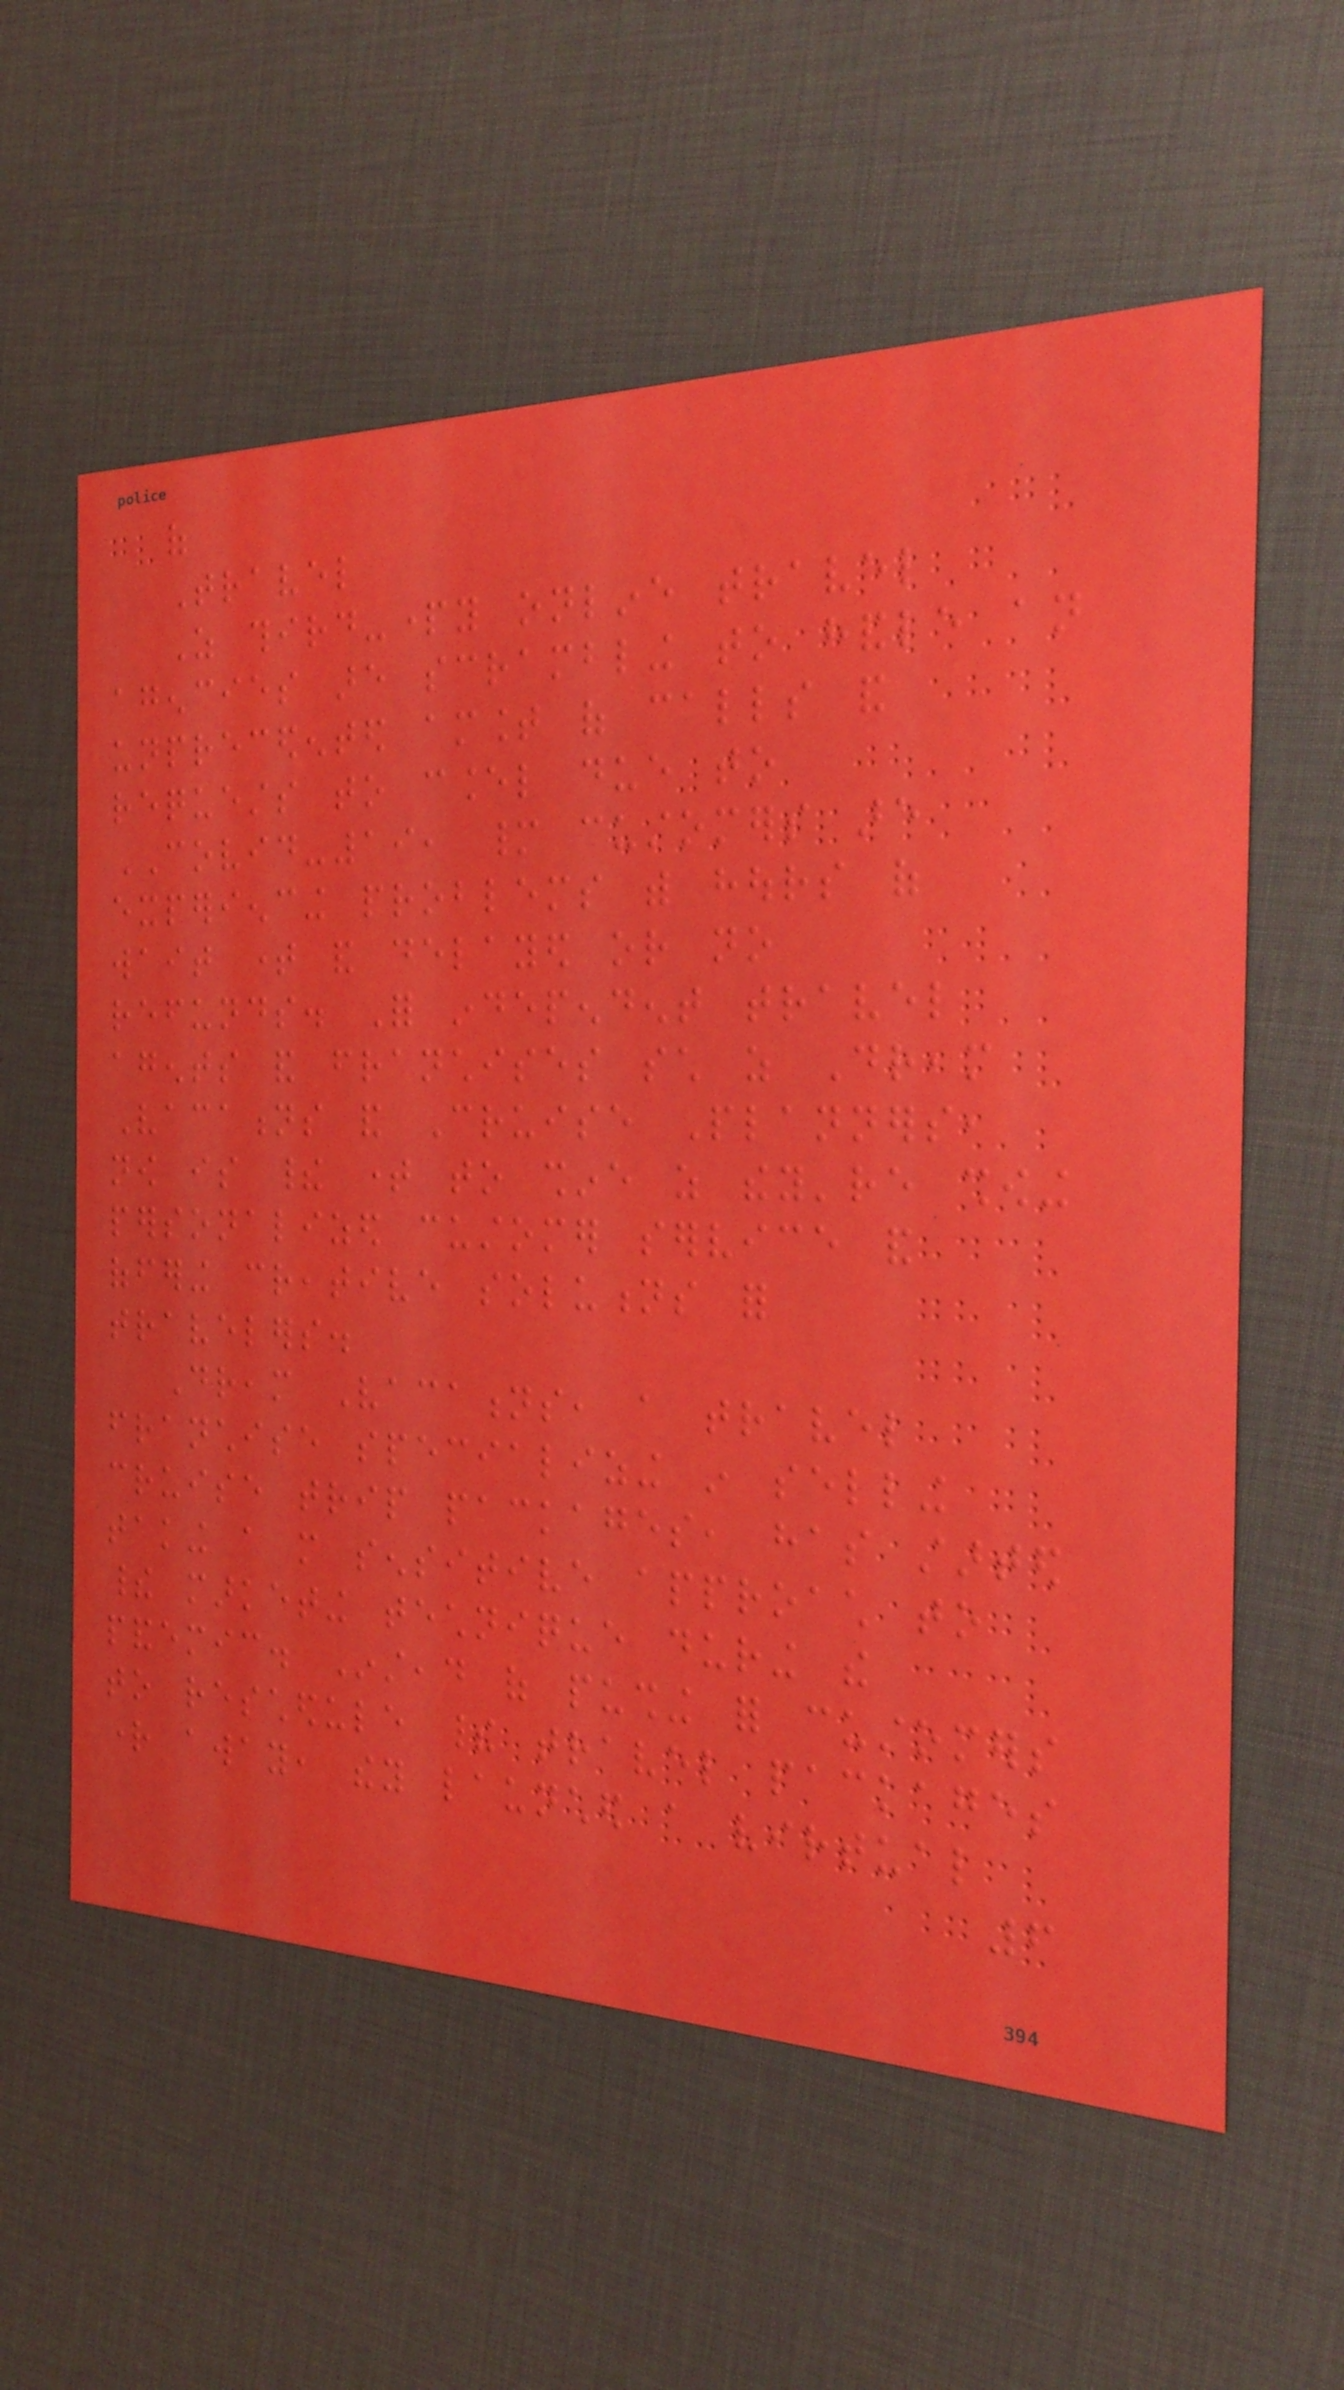of
Travel
As third-party online travel
agencies are scrambling to handle an
unprecedented amount of calls and
requests to cancel due to
COVID-19, many customers are
experiencing problems with hours of
wait time and delayed or no
refunds. For independent travel
agents and franchises such as Dream
Vacations and Cruise Planners,
now is their time to shine as they're showing
personalized customer service and
offering creative solutions for
travelers.
Dream Vacations, a travel
franchise specializing in selling
cruise trip packages, has started
taking a more sensitive approach to
their marketing technique during the
pandemic. Instead of pushing for customers
to reschedule their travel packages
right away, they launched a virtual
6
